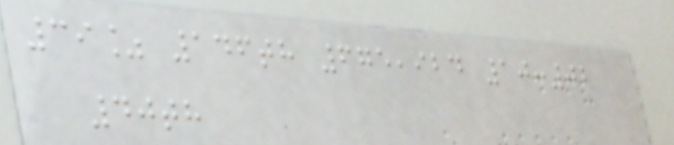39% 146th 675,924 10:02
40th
